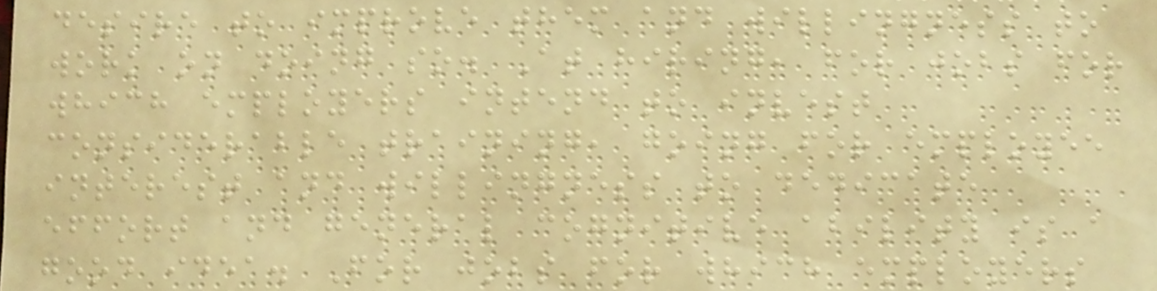desire to improve them and willingness to
work on doing so. At hiring, for jobs for
which employers intend to invest
considerable training, going for employee
interest and willingness to dedicate
effort and general cognitive ability is a
good idea. For jobs for which employers
